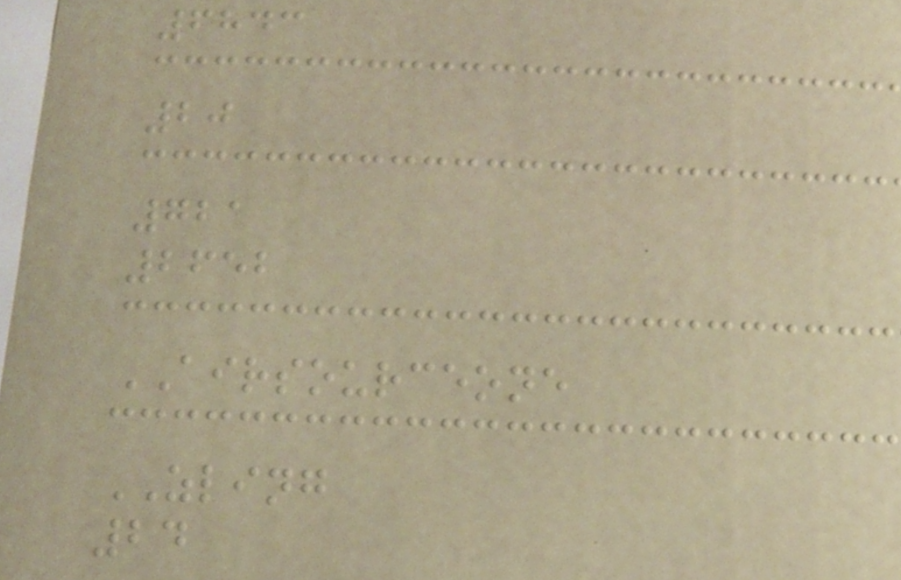6843
20
721
2652
AIRSOURCEONE
ZLING
24
